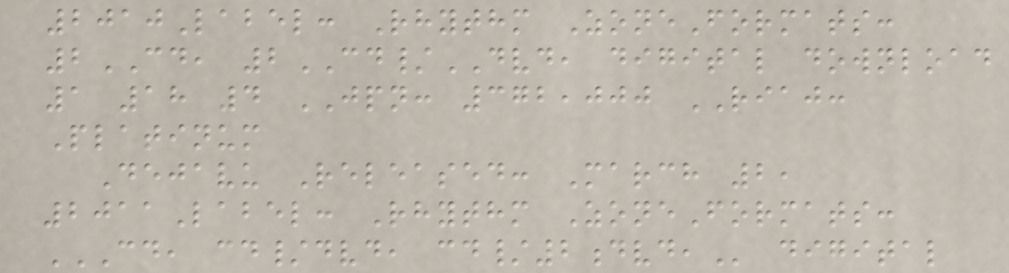2010Label: Rhythm ZoneFormats:
2CD, 2CD/DVD, digital download
1 18 4 JPN: 372,000 RIAJ:
Platinum
Dejavu Released: March 2,
2011Label: Rhythm ZoneFormats:
CD, CD/DVD, CD/2DVD, digital
